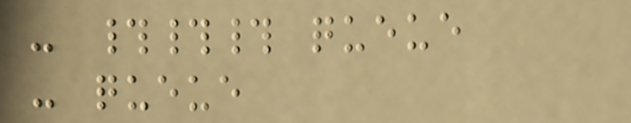- ### queue
- queue
